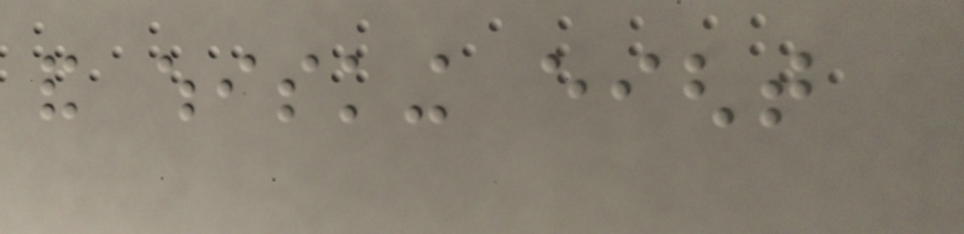and whisking eight
